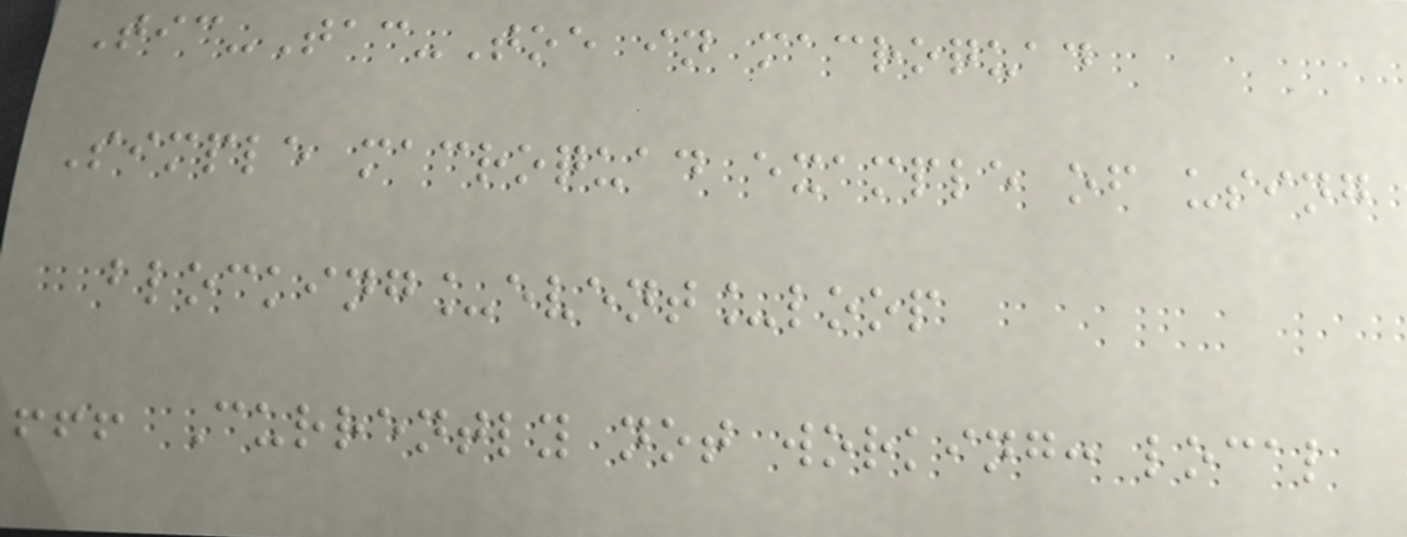Tic-Tac-Toe in macroquad
Simple macroquad example of using
blocking_event_loop
!!! Currently not working: local
